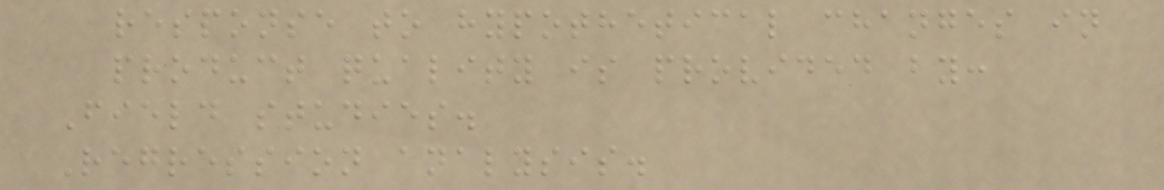response to hypothetical changes in
product quality is provided by:
Field studies.
Regression analysis.
